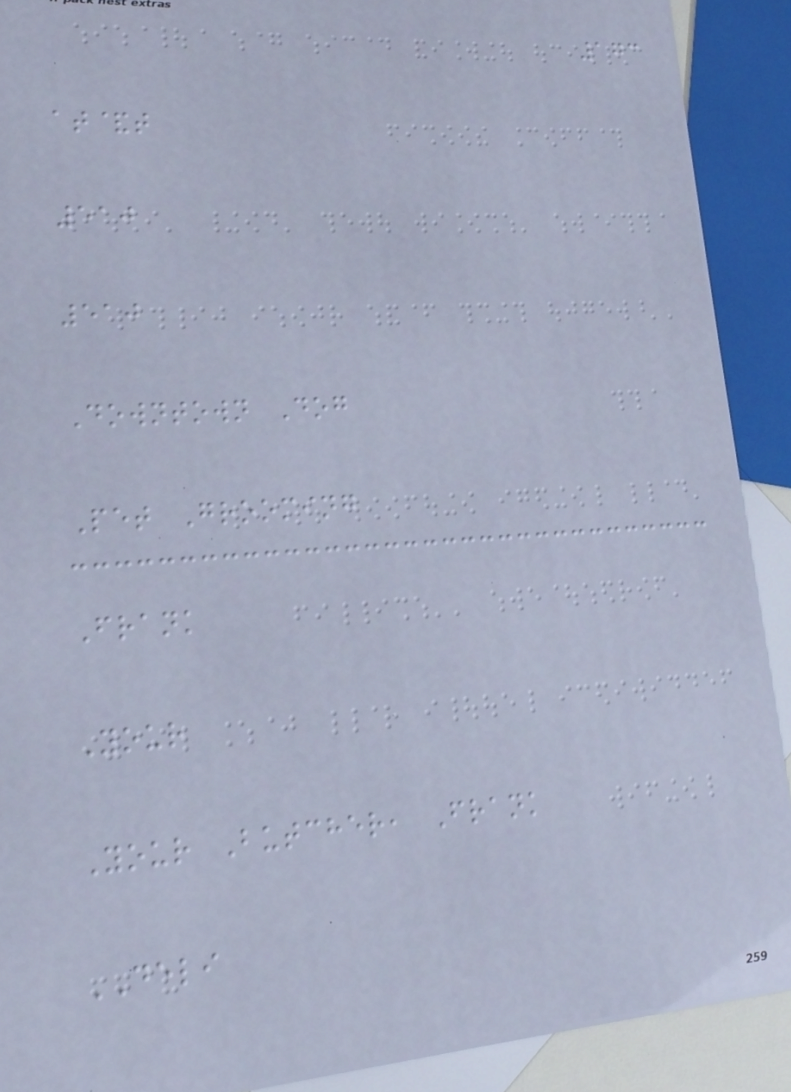173
at&t
510
510
Downtown Dog
Pet Grooming
Frank
Your
Your Butcher, Frank
DELI
